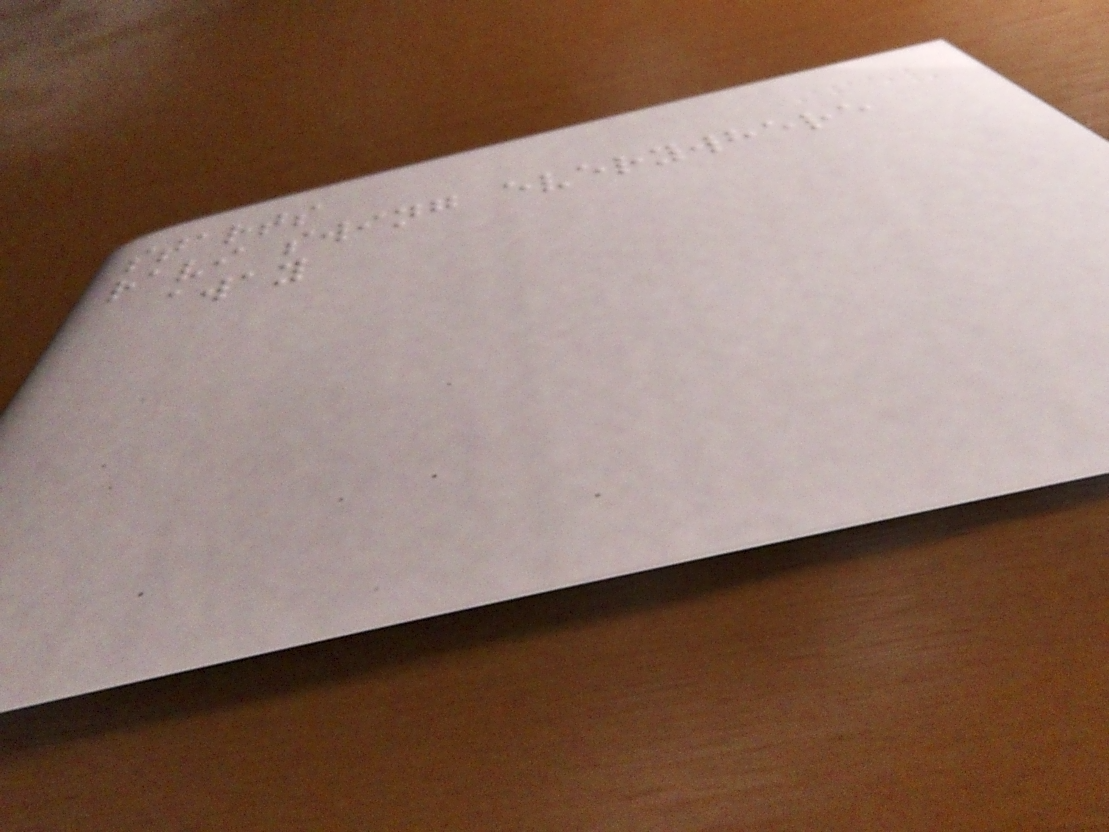starts
ravi swing everywhere
away
